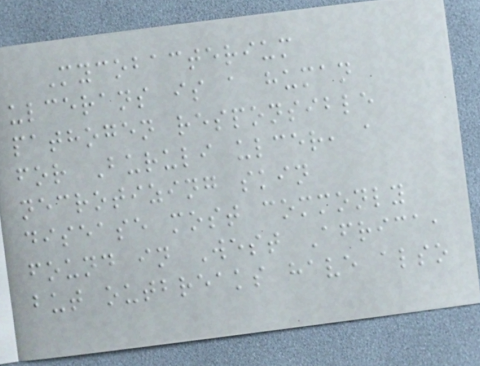Mycobacterium
ulcerans is a human
pathogen responsible
for Buruli ulcer, a
necrotizing skin
disease most commonly
found in West Africa,
but outbreaks have also
